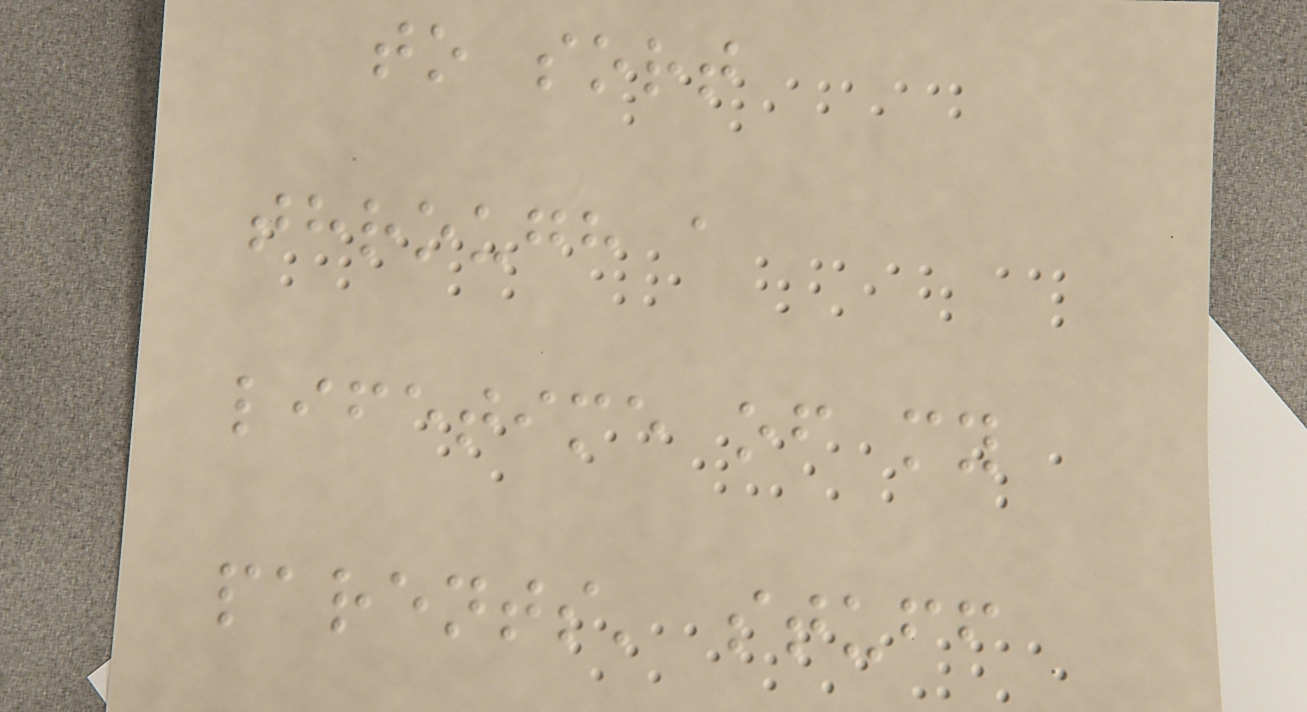to sort
through a
lifetime of my
parents' stuff
